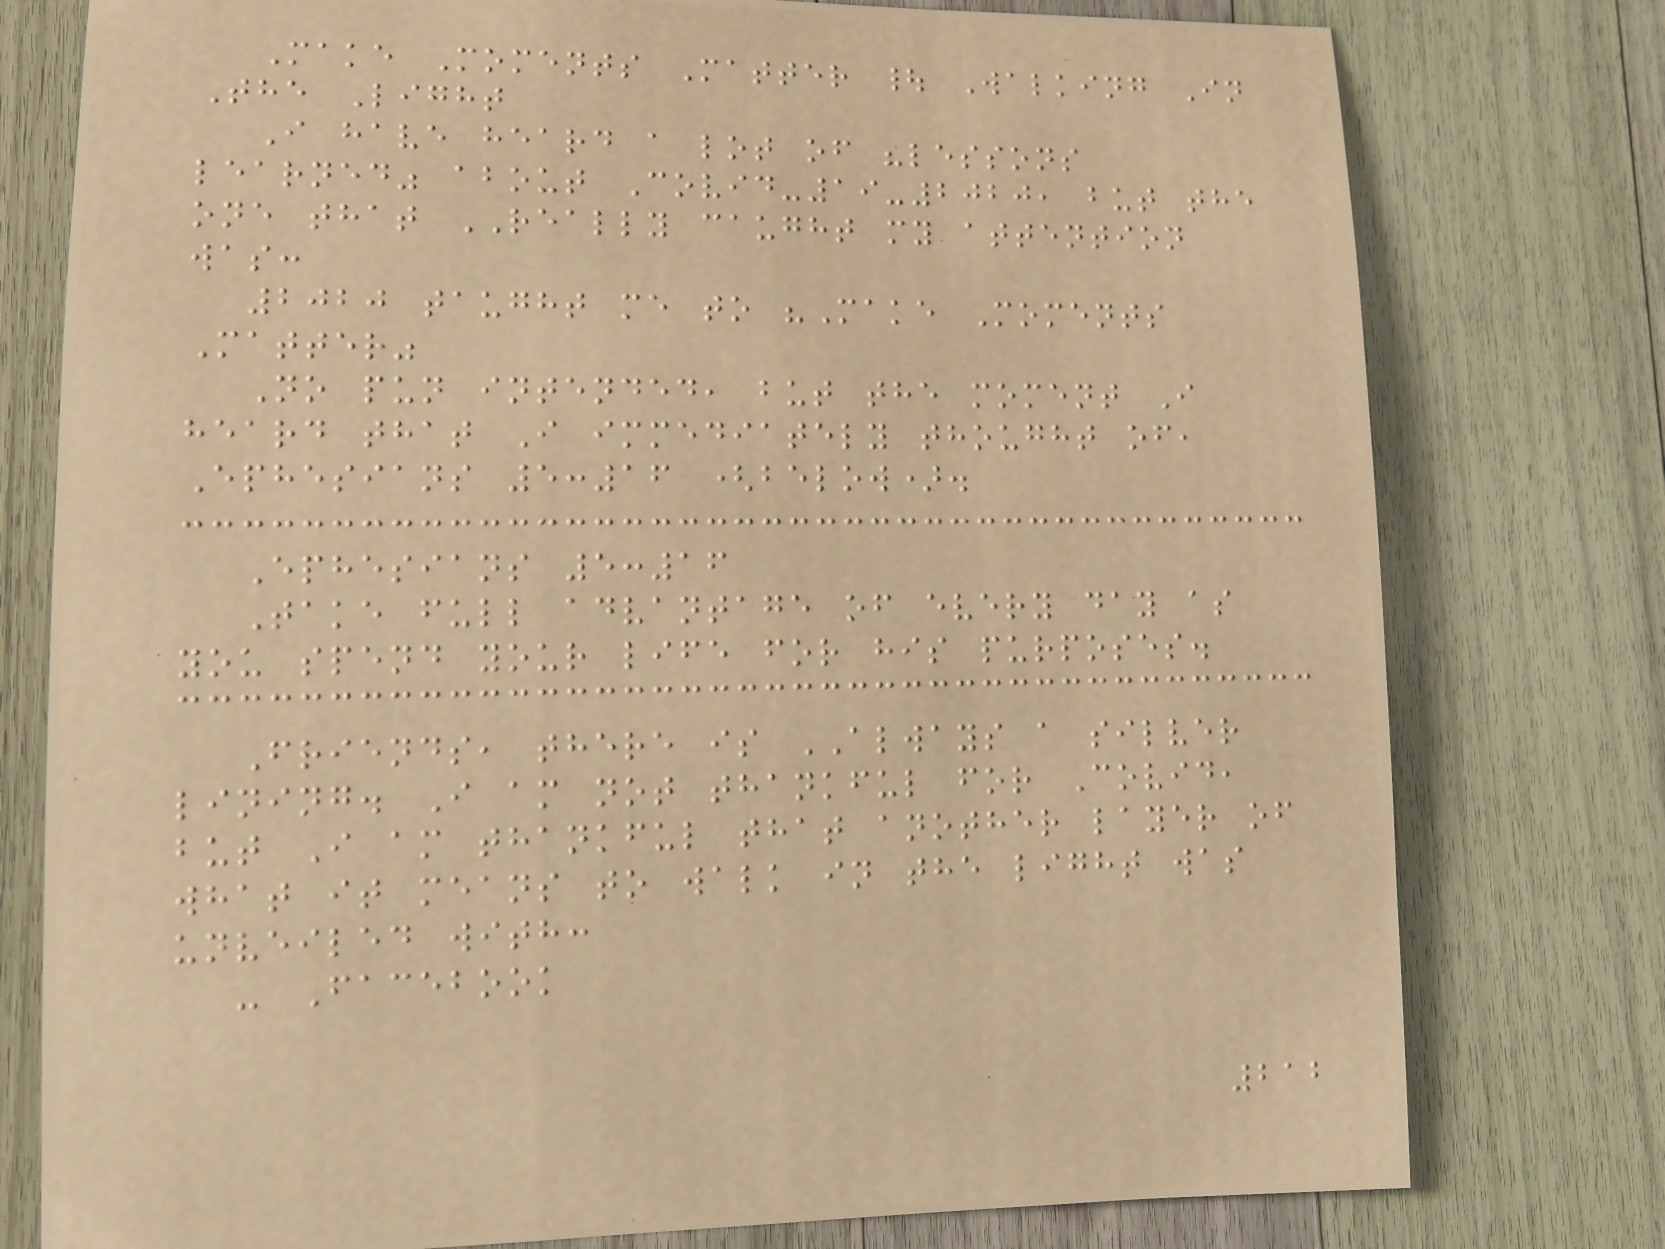Make Moments Matter | Walking In
The Light
I have heard a lot of "lessons
learned" about Covid-19-2020, but the
one that REALLY caught my attention
was:
2020 taught me to "Make Moments
Matter"
No pun intended, but the moment I
heard that I immediately thought of,
Ephesians 5:16 (below).
Ephesians 5:16
Take full advantage of every day as
you spend your life for his purposes.
Friends, there is ALWAYS a silver
lining. I am not thankful for Covid,
but I am thankful that another layer of
what it means to walk in the light was
unveiled with:
- Facebook
212
